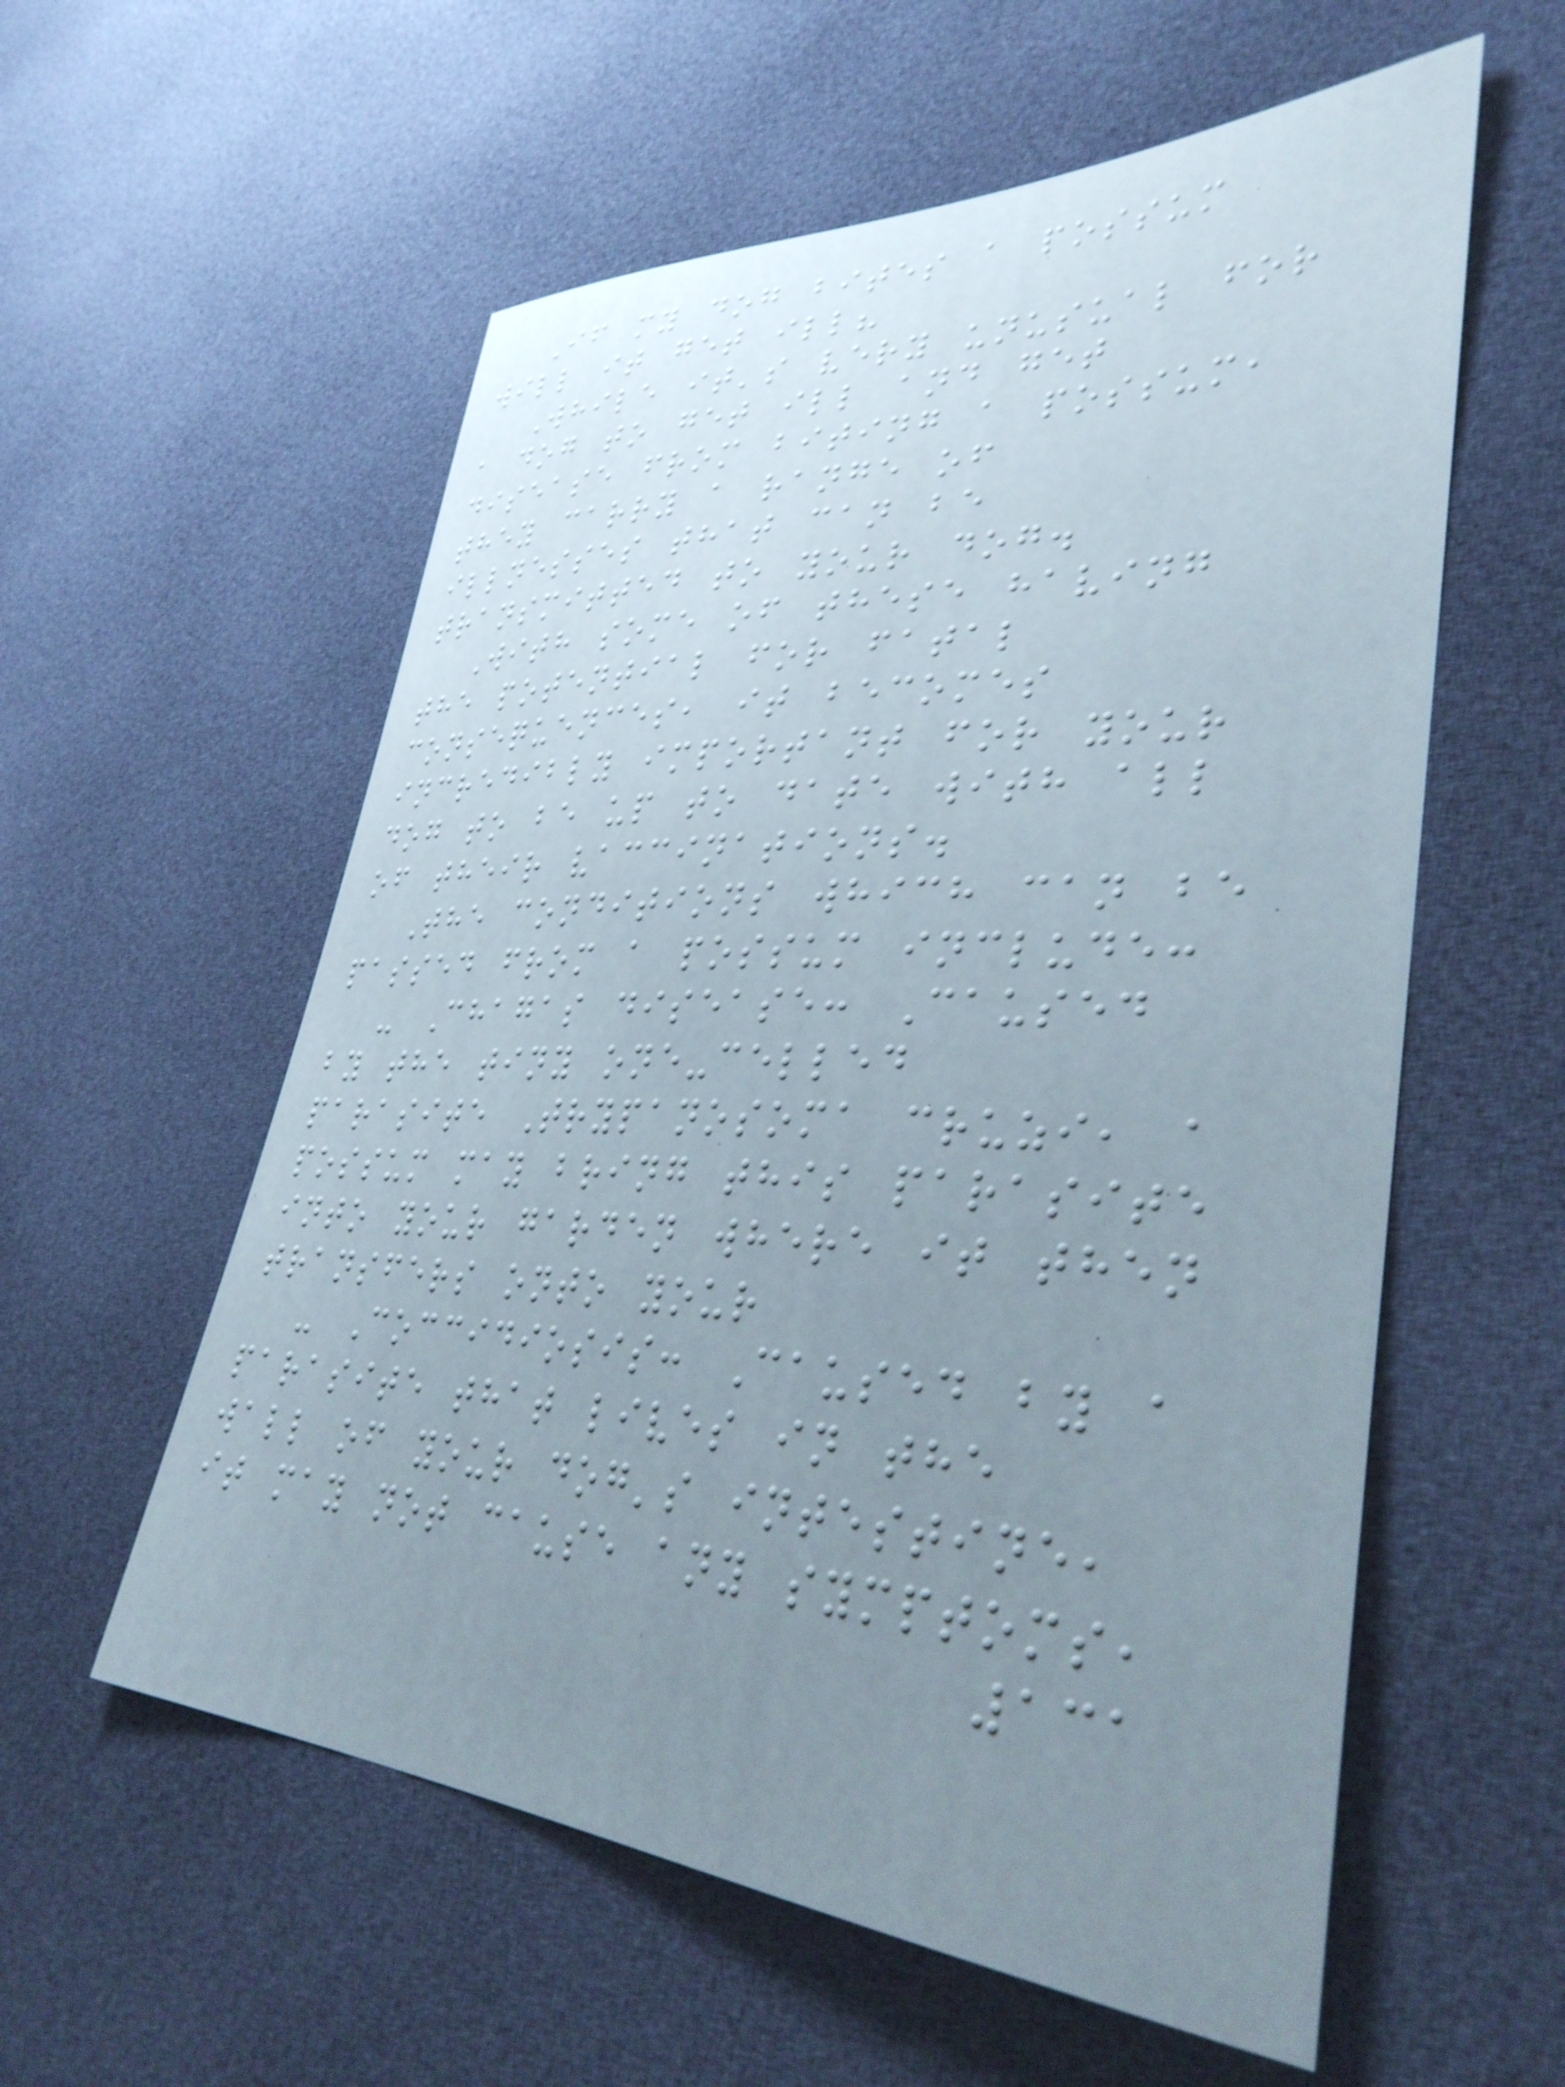If my dog bites a possum
will it get ill?
While it's very unusual for
a dog to get ill and get
disease from biting a possum,
they carry a range of
illnesses that can be
transmitted to your dog.
With some of these having
the potential for fatal
consequences, it becomes
incredibly important for your
dog to be up to date with all
of their vaccinations.
The conditions which can be
passed from a possum include:
- Chagas disease: Caused
by the tiny one-celled
parasite Trypanosoma cruzi, a
possum may bring this parasite
into your garden where it then
transfers onto your
- Coccidiosis: Caused by a
parasite that lives in the
wall of your dog's intestine,
it may not cause any symptoms,
131
